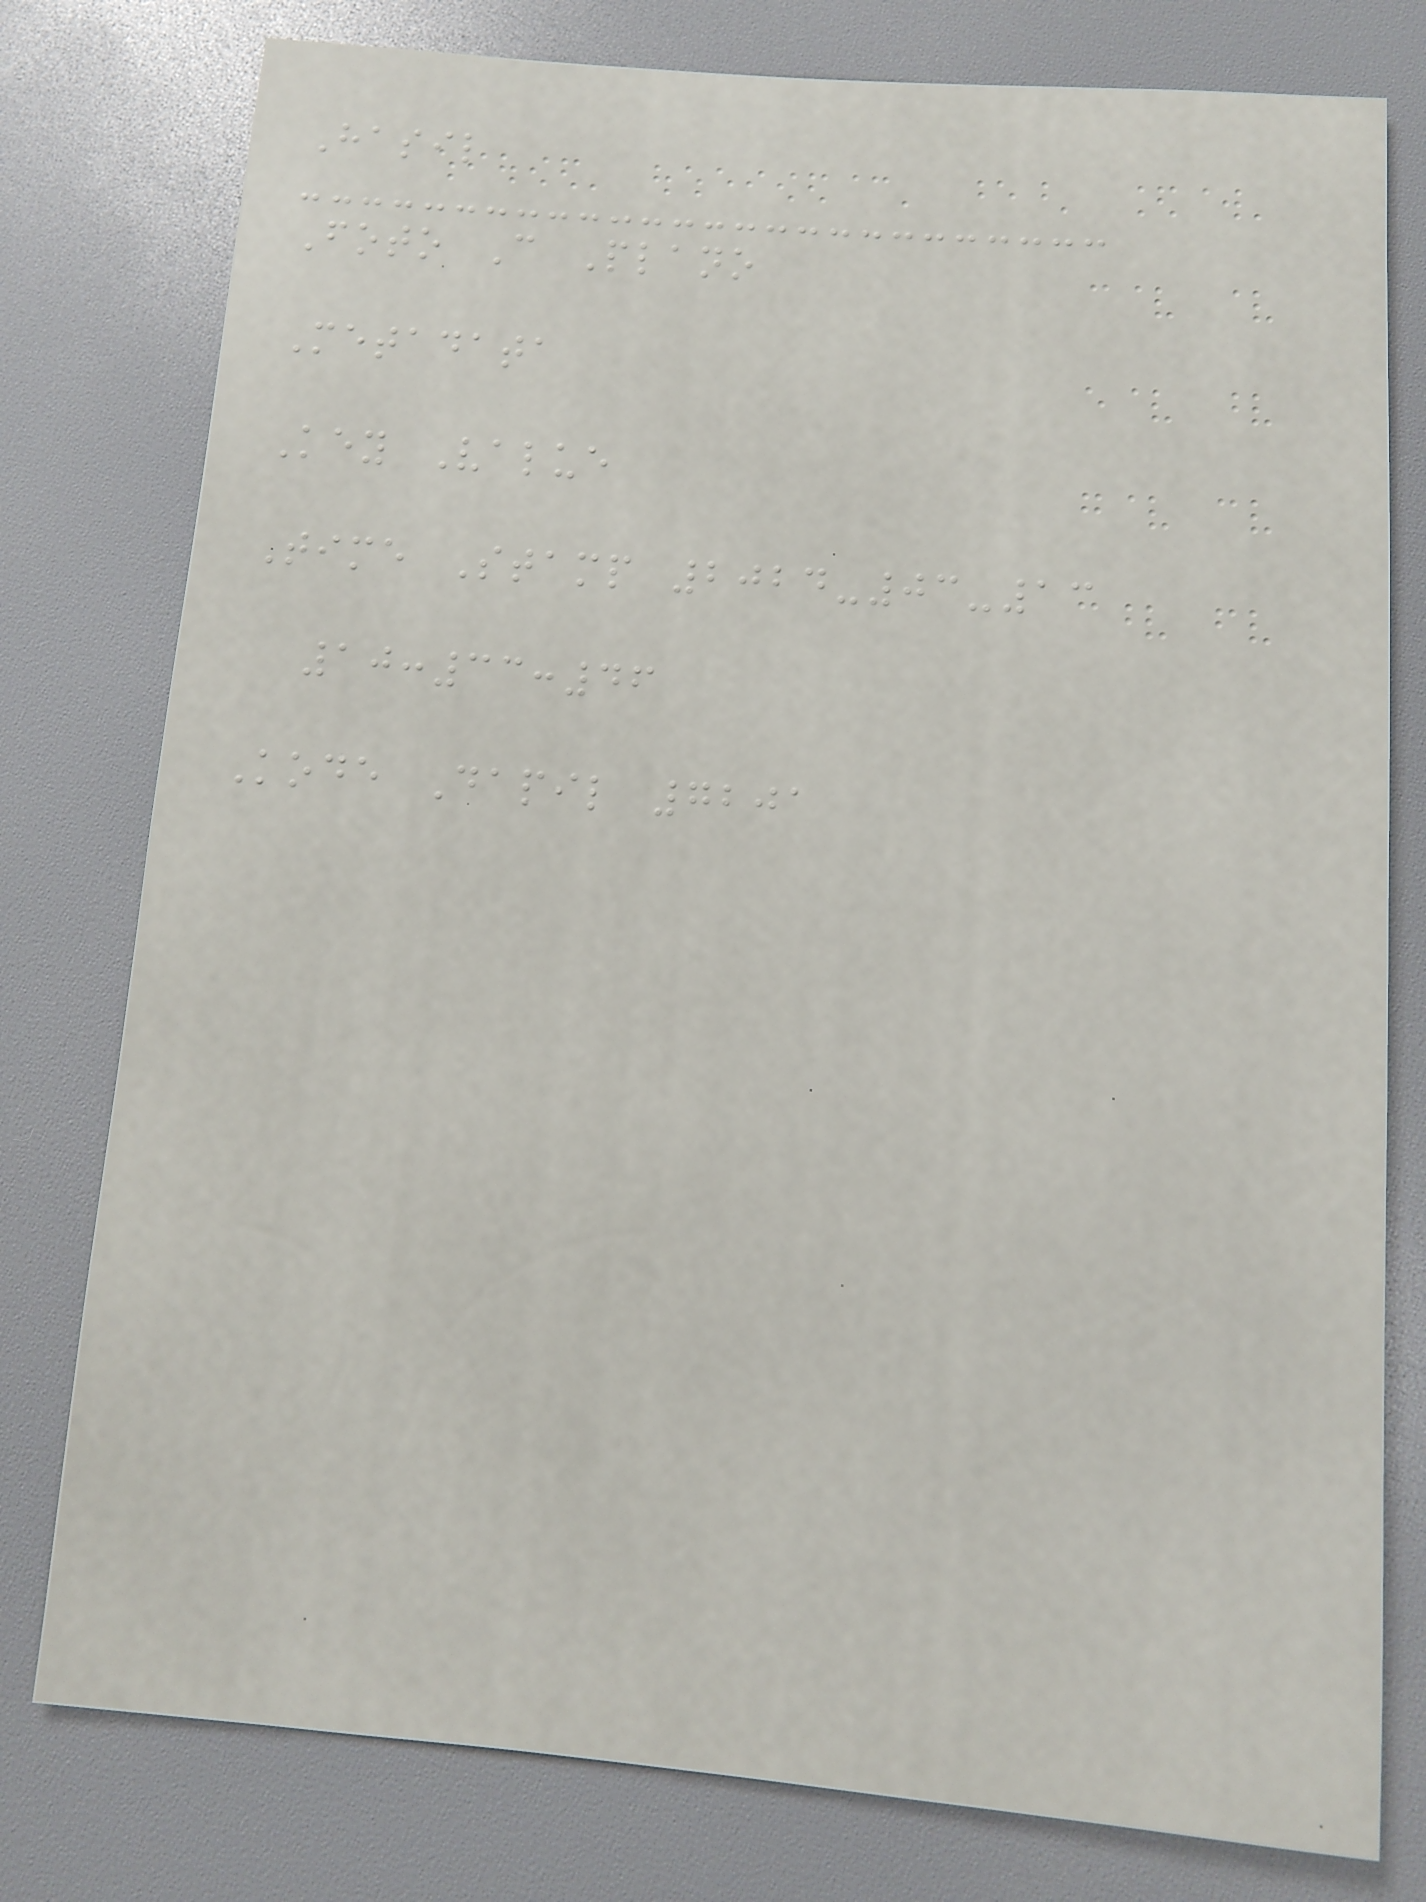Hasil
Foto C Plano
Metadata
Key Value
Time Stamp 2024-03-13
10:33:46
Kode Dapil 7201
